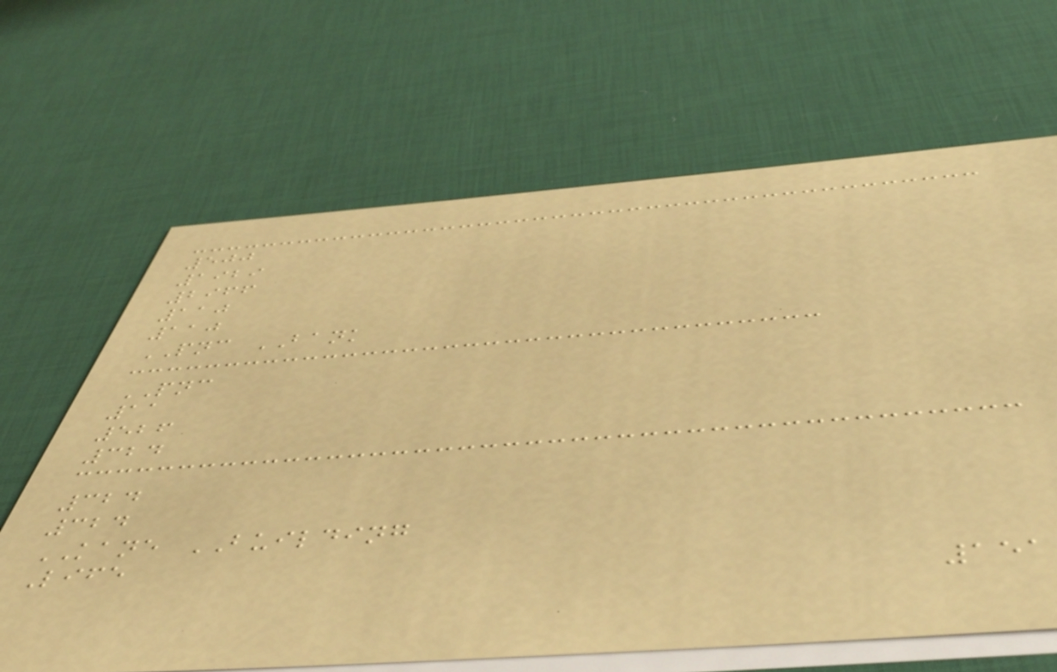500
1929
2966
110
110
PNC BANK
PNC
11
526
324
324
324
KANE BUILDING
Life
151
